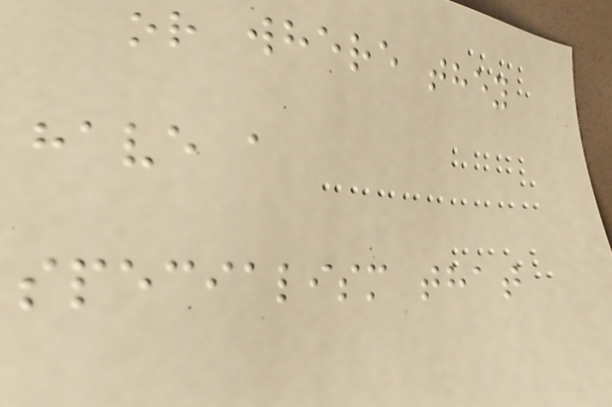or where they
have a
specialism that
